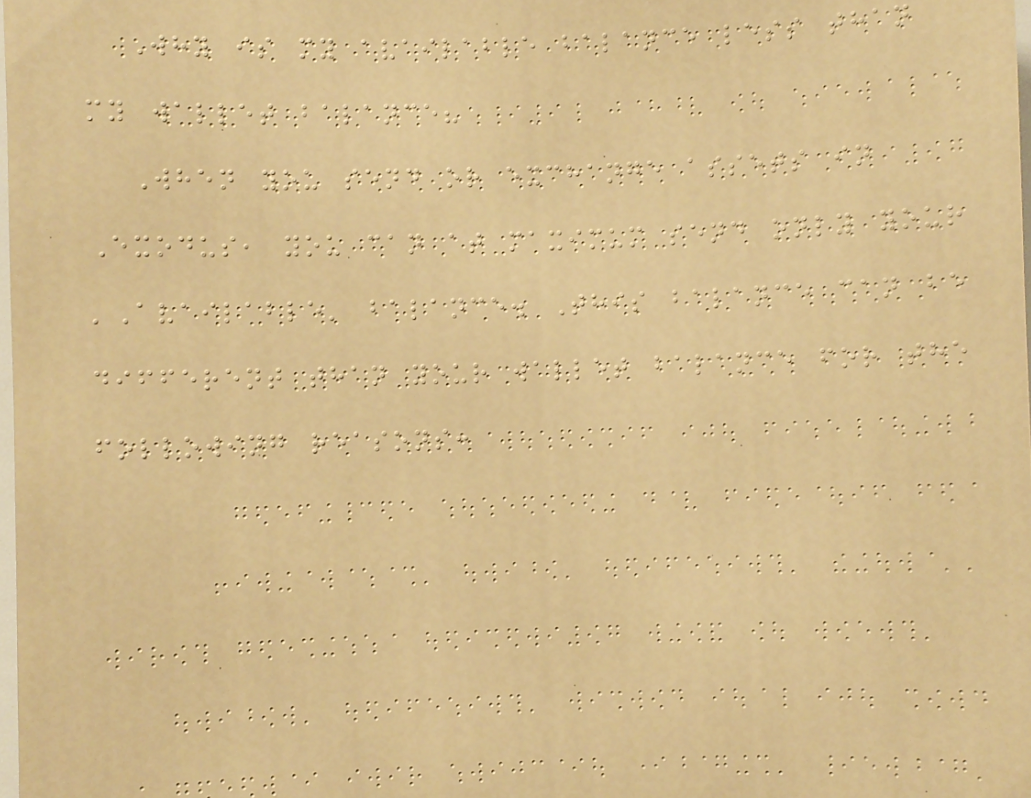Why is my available balance less than
my wallet balance?
When you send or exchange assets in
Exodus, you can at maximum send only your
'Available' balance. This balance can be
different than your wallet balance for the
following reasons:
